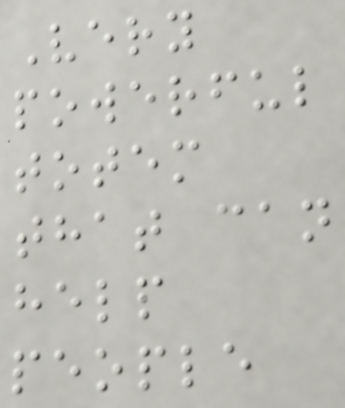Very
powerful
totem
that can
help
people
